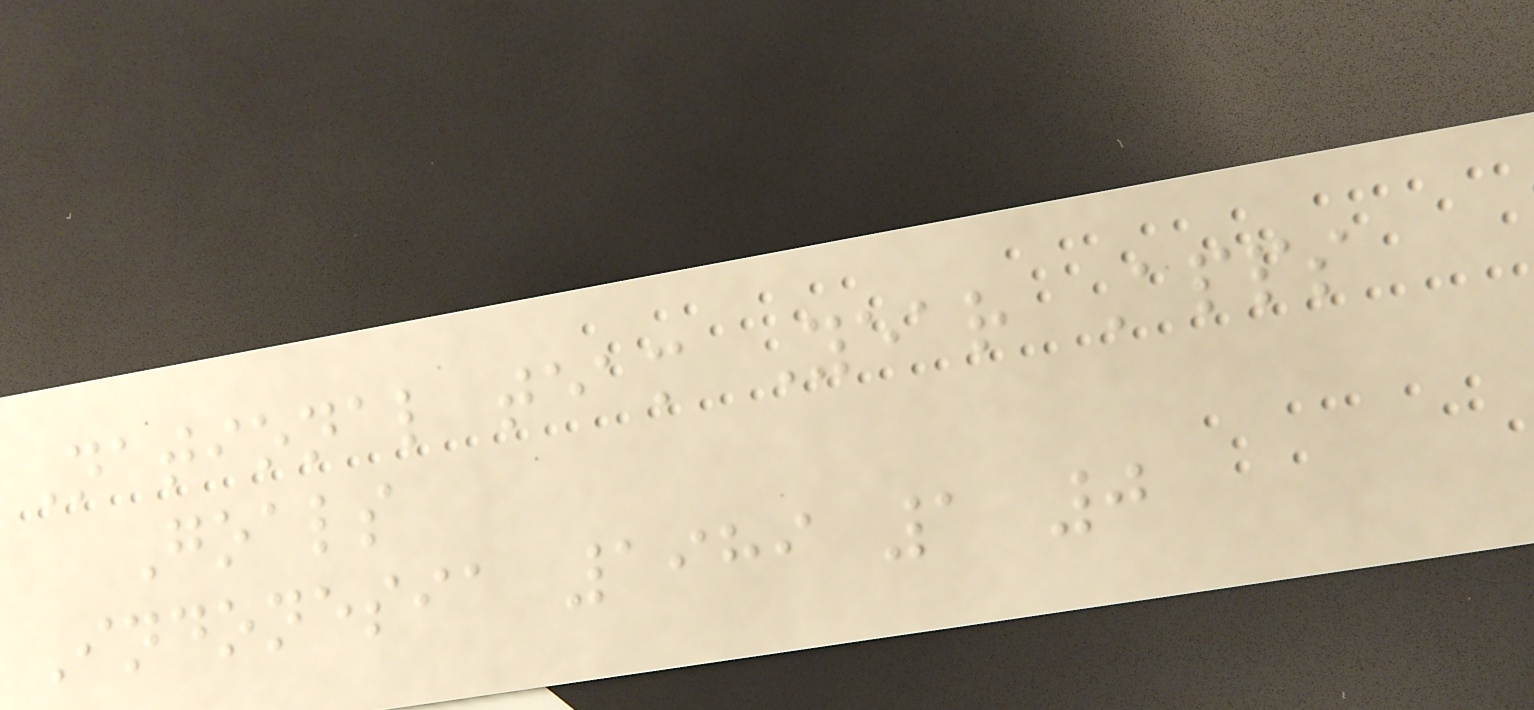National team Year Apps
Goals
Indonesia 1989 1 0
